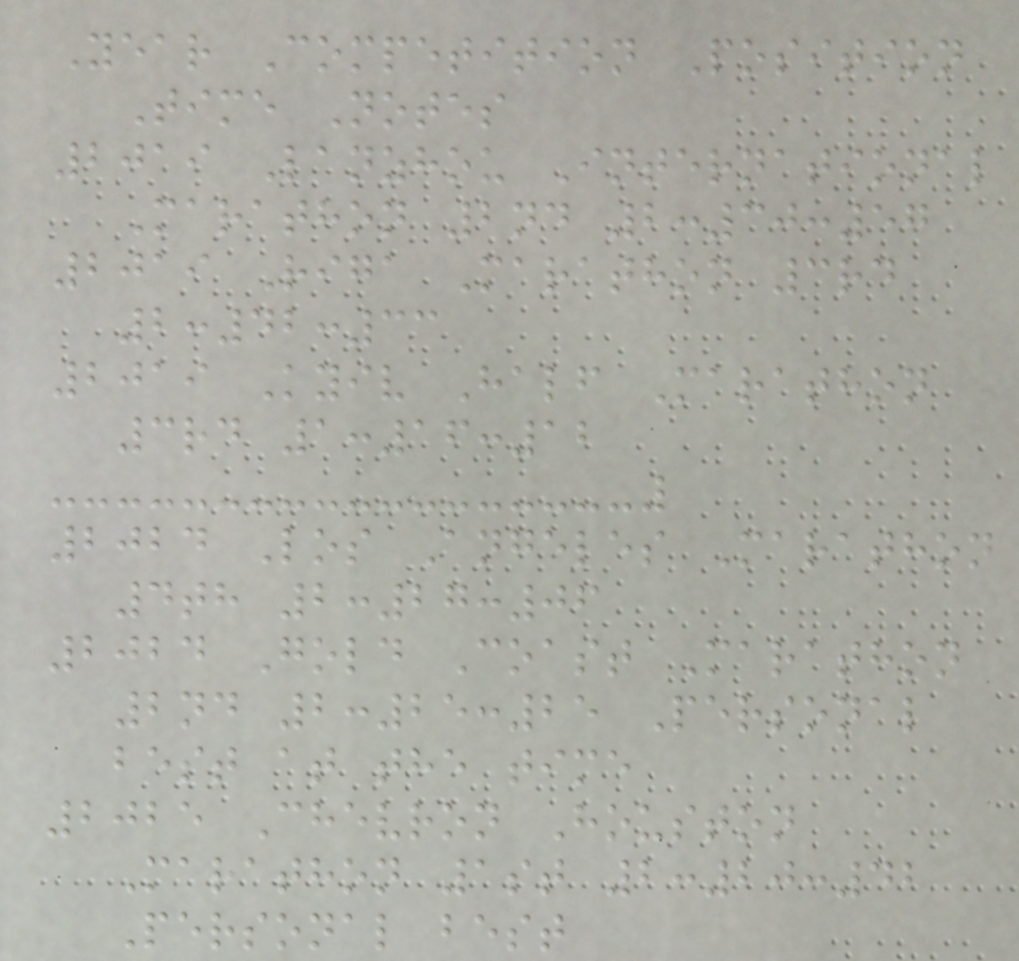Year Competition Position
Time Notes
2019 Lanzhou International
Marathon 2nd 2:30:57
2019 Riga Marathon 3rd
2:42:33
2019 Kyiv Half Marathon
3rd 1:16:12
2024 Los Angeles Marathon
4th 2:27:06
2024 Gold Coast Marathon
2nd 2:25:25 Personal
best at the time
2025 Chevron Houston
Marathon 1st 2:20:42
Personal best
